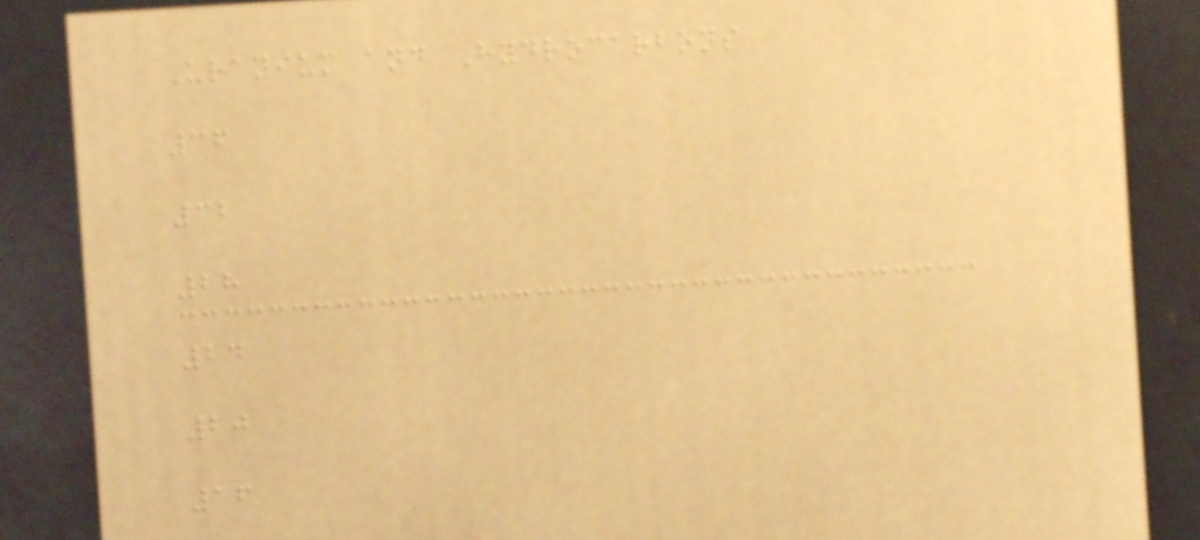Uranium and Hydrocarbons
36
32
28
24
20
16
